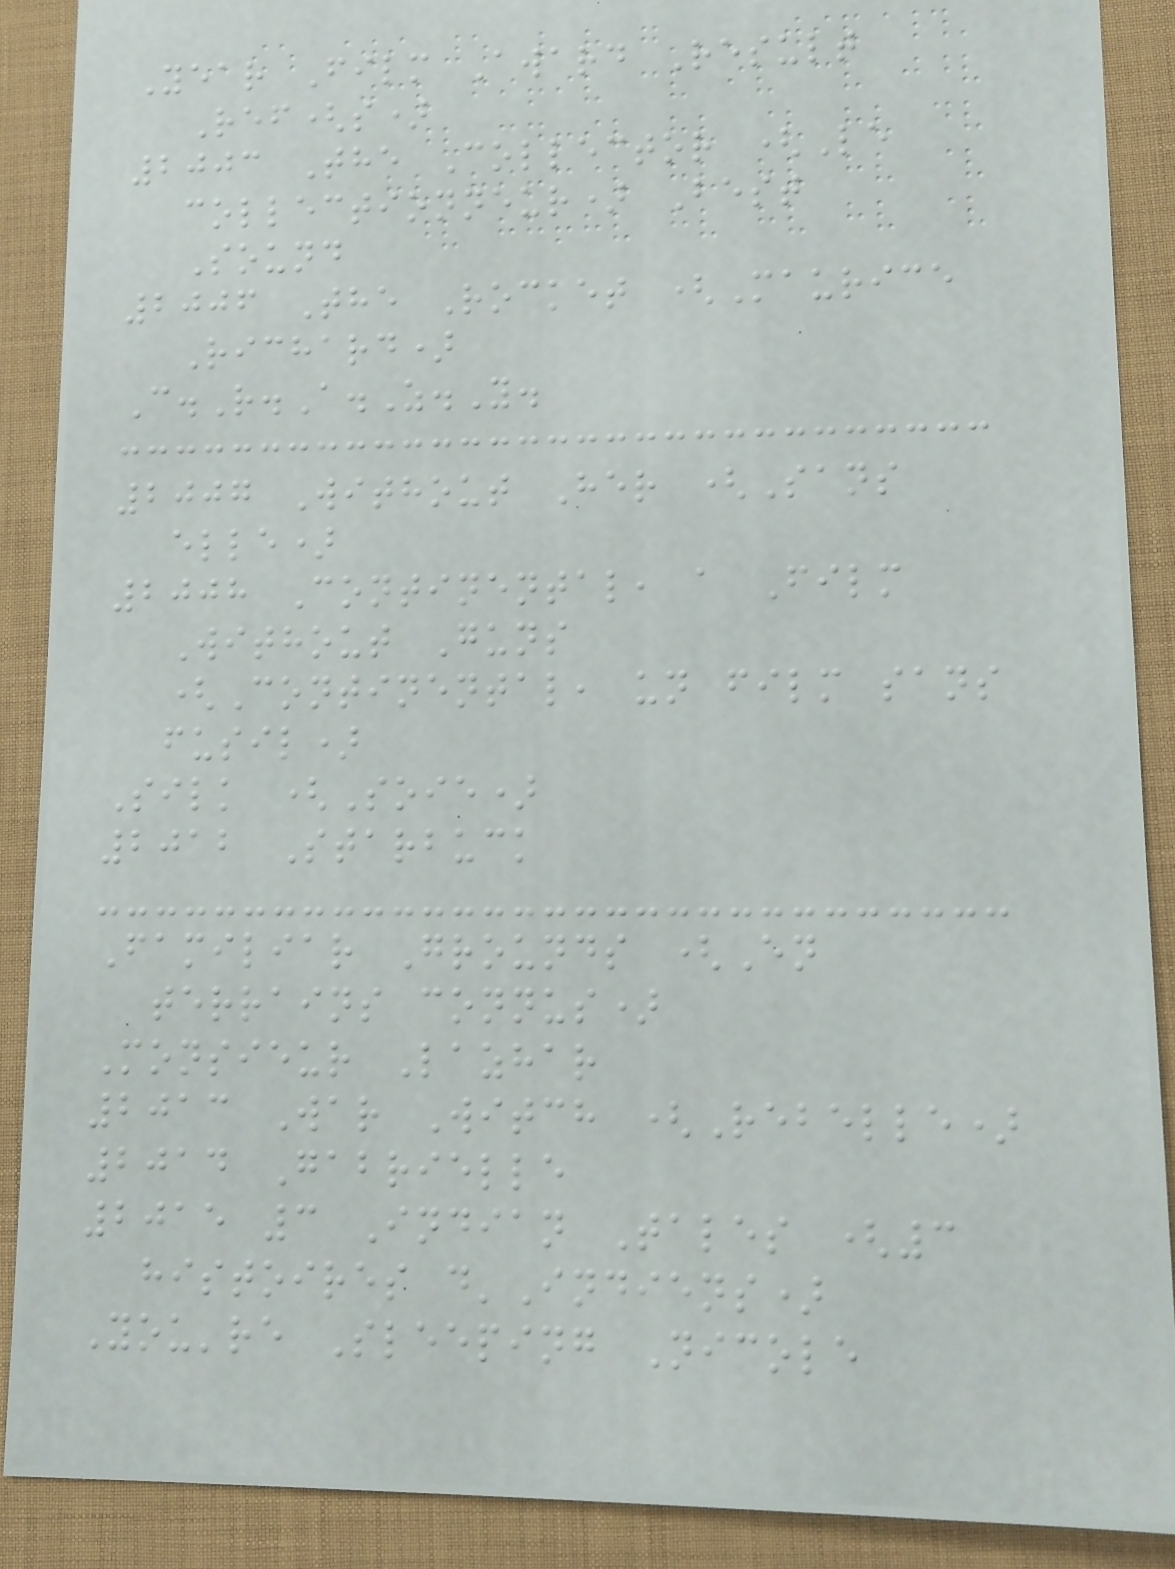Year Film Award Result
Ref(s)
2003 The Collector (Le
collectionneur) Best
Sound
2006 The Rocket (Maurice
Richard)
C.R.A.Z.Y.
2007 Without Her (Sans
elle)
2008 Continental, a Film
Without Guns
(Continental, un film sans
fusil)
Silk (Soie)
2012 Starbuck
Familiar Grounds (En
terrains connus)
Monsieur Lazhar
2013 War Witch (Rebelle)
2014 Gabrielle
2015 3 Indian Tales (3
histoires d'Indiens)
You're Sleeping Nicole
